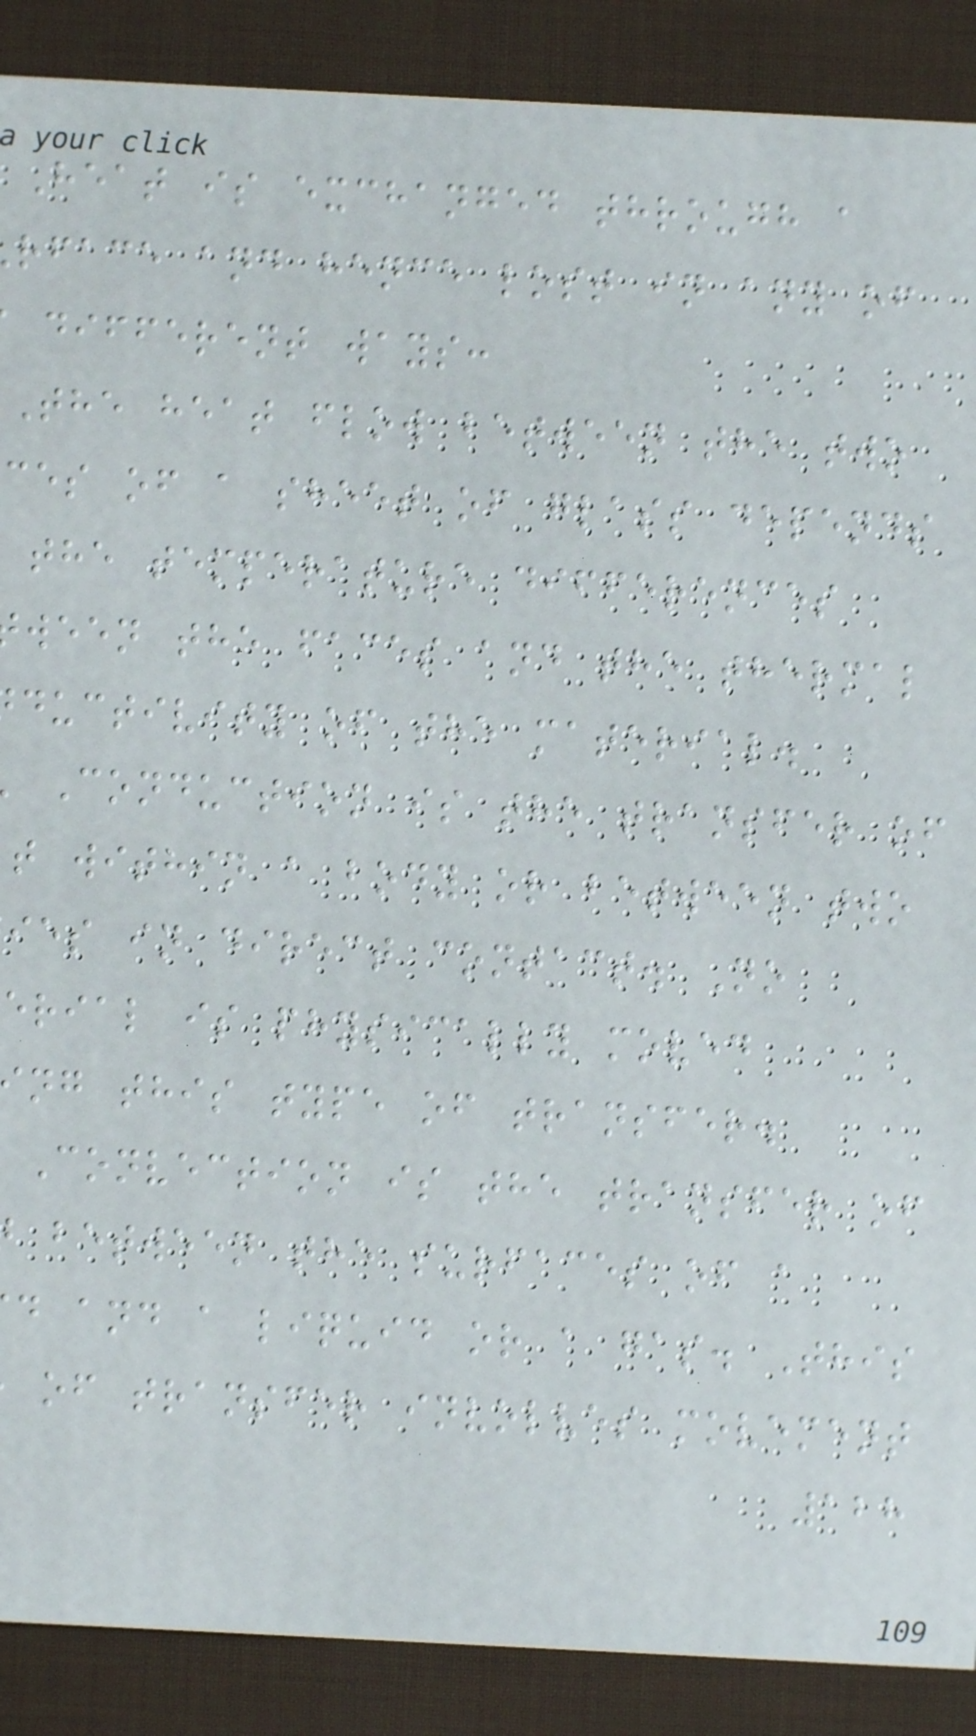Heat is exchanged through a
rface and hence lost in any of
different ways:
The heat flow between the two
ces of a sheet of glass depends
the temperature differences
ween the faces and the thermal
ductivity of the material.
Conduction is the transfer of
t within a body or between two
ies in direct contact. No
erial is physically moved
ng this type of transfer.
Convection is the transfer of
between the surfaces of a
d and a liquid or a gas. This
of transfer involves movement
128
